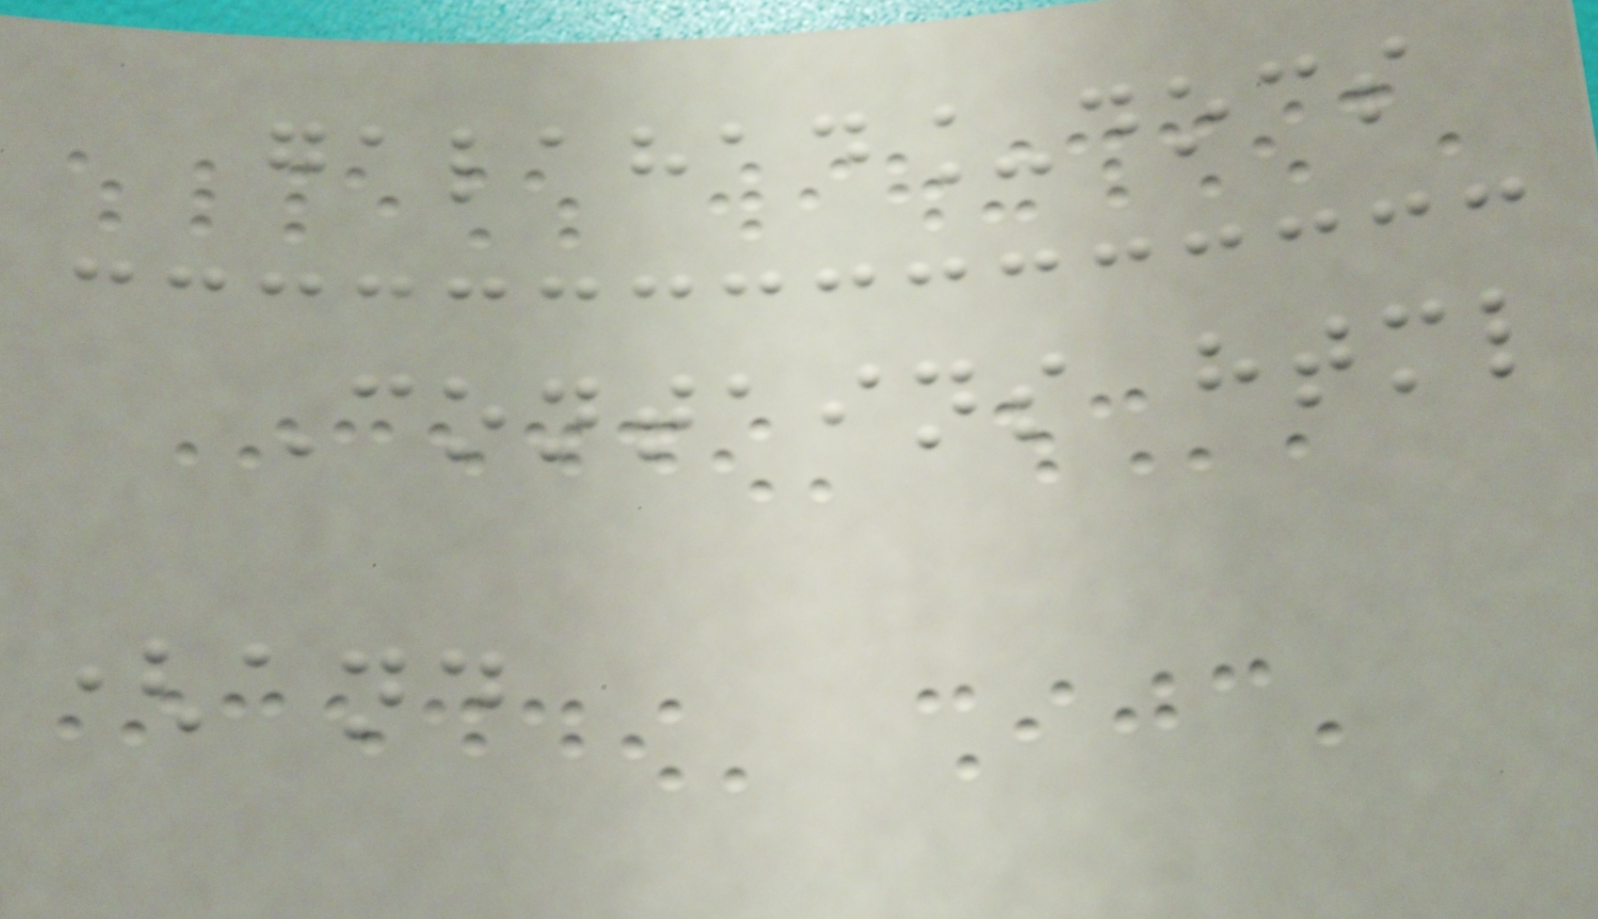galahad_docs
Contains html
(and
